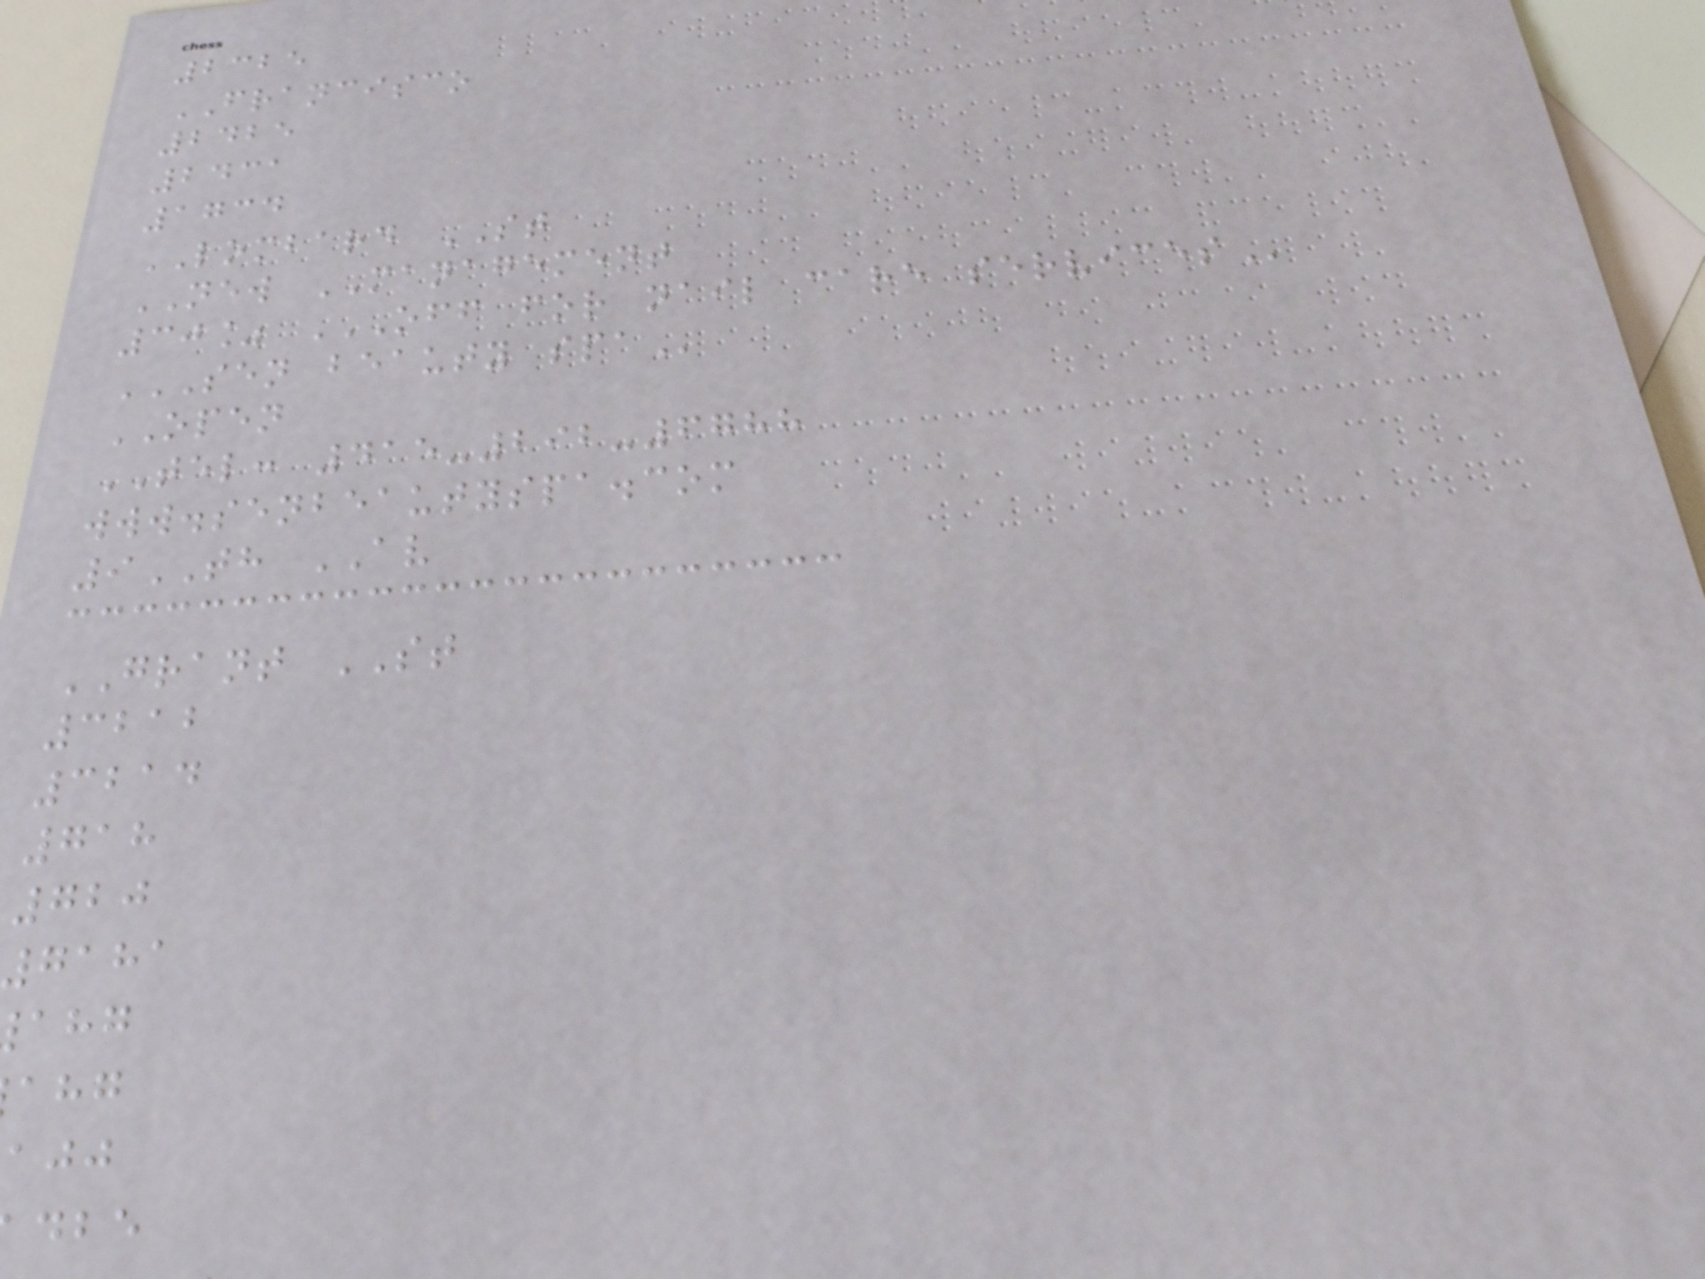2325
FRANCISCO
2425
2431
1734
LOMBARD ST
NEW MANAGEMENT
30% OFF FOR NAIL CARE SERVICES
SEN BEAUTY SPA
OPEN
TEL: 415-292-6788
www.senbeautyspa.com
9TH AV
GRANT ST
3212
3214
718
720
7181
